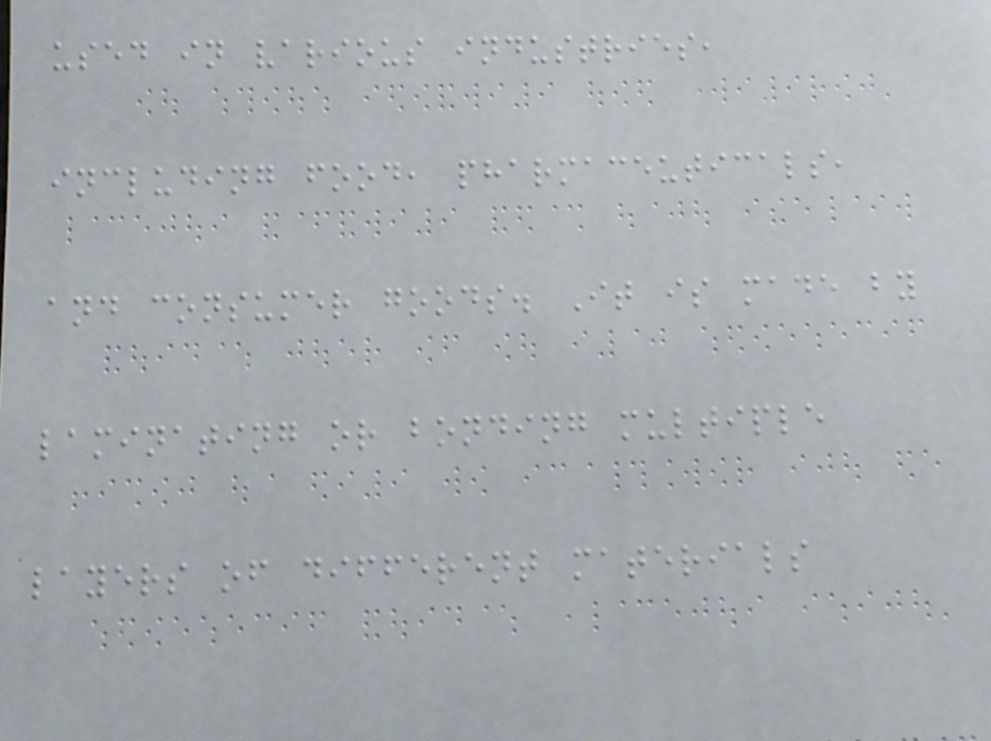used in various industries,
including food, pharmaceuticals,
and consumer goods. It is made by
laminating or bonding multiple
layers of different materials
